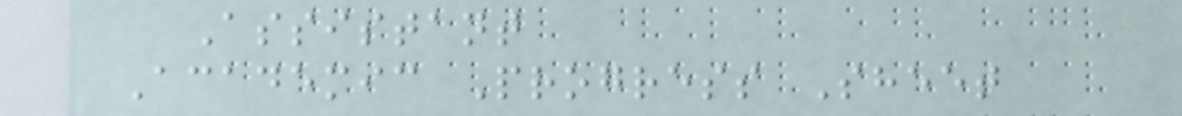Assistant
Academic Progress Sheet
